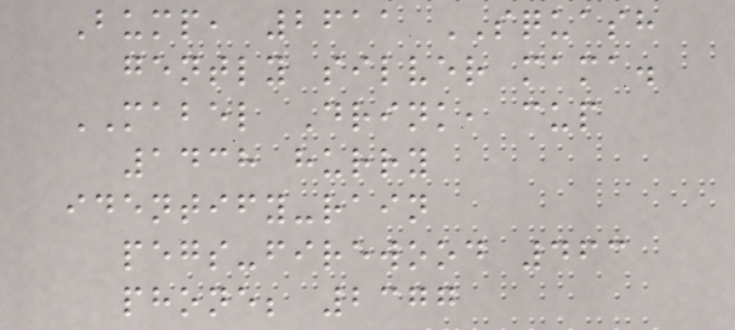Bump, 2611 SQUASH
gently silver mama.
MABEL Drink, cup
1438 hurry
identify-rain
pegs-firewood 463
phone; 2377
